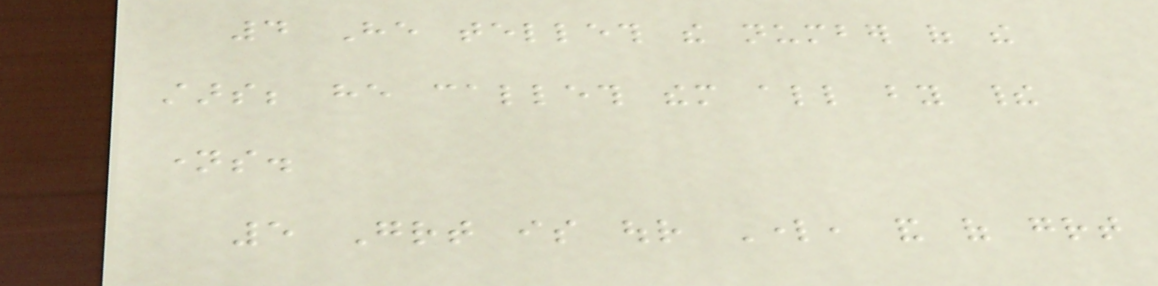4 He telleth the number of the
stars; he calleth them all by their
names.
5 Great is our Lord, and of great
